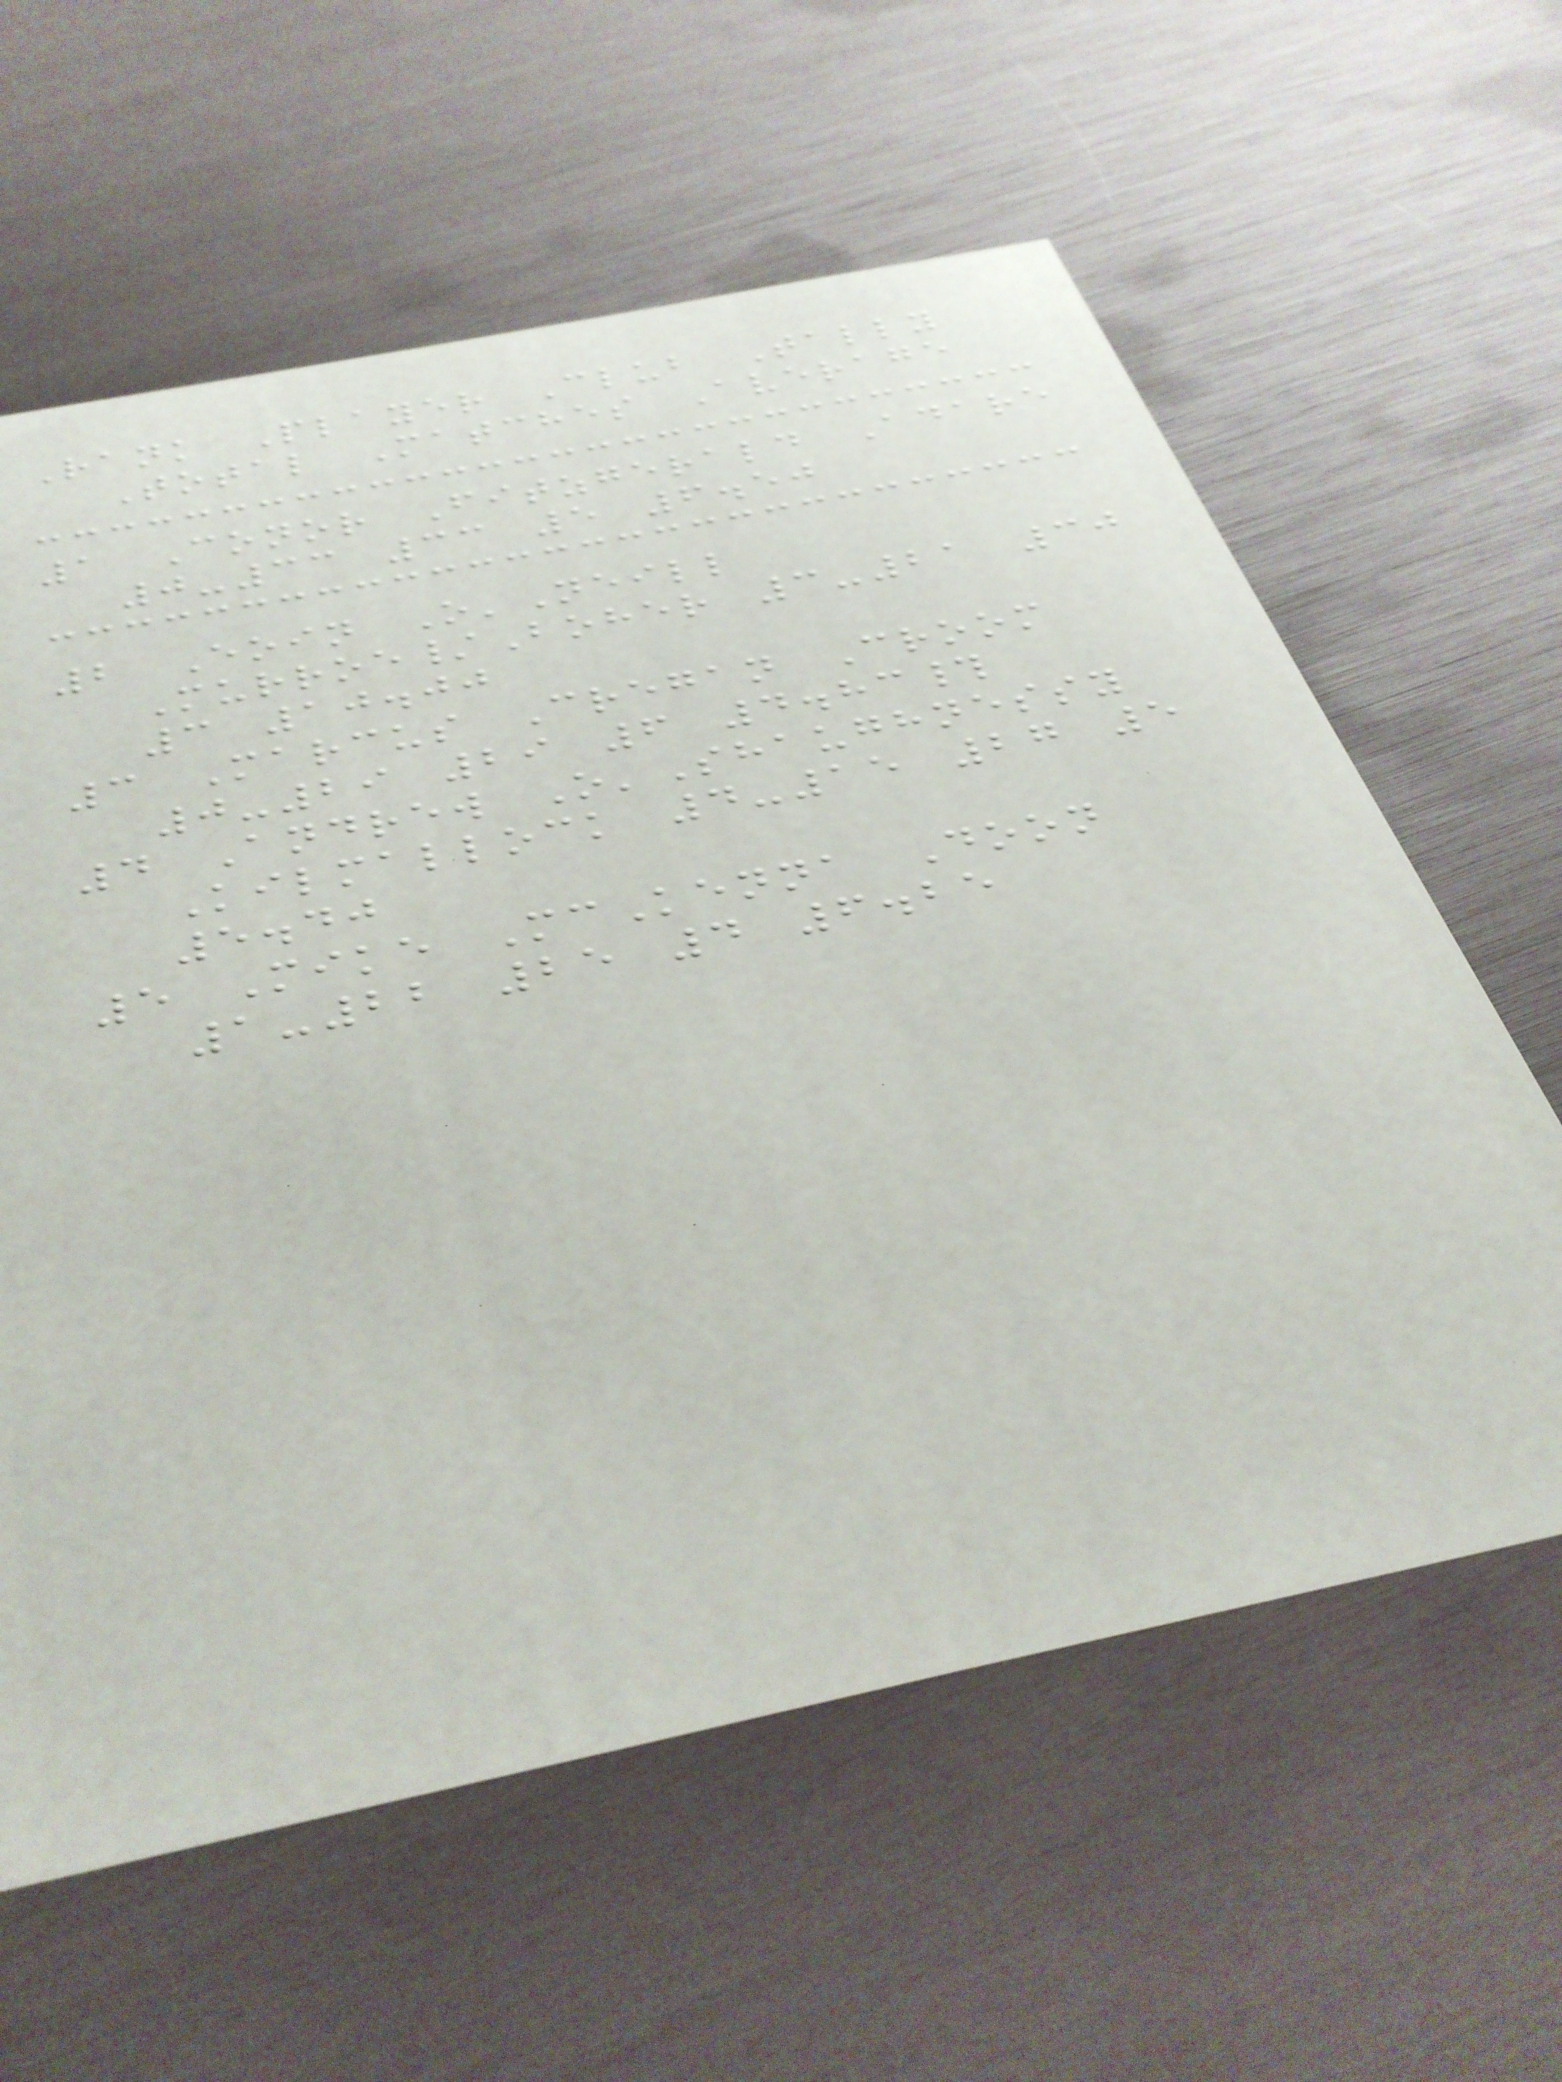Rank Player Club Tally
Total Matches Average
1 Conor Fitzgerald Adare
0-33 33 5 6.50
2 Eoin O'Neill
Murroe/Boher 3-21 30
3 10.00
3 Marcus Cregan Croom
0-29 29 6 4.83#
4 Andrew O'Shaughnessy
Kilmallock 4-15 27 5
5.40
5 Mike McKenna Doon
1-22 25 4 6.25
